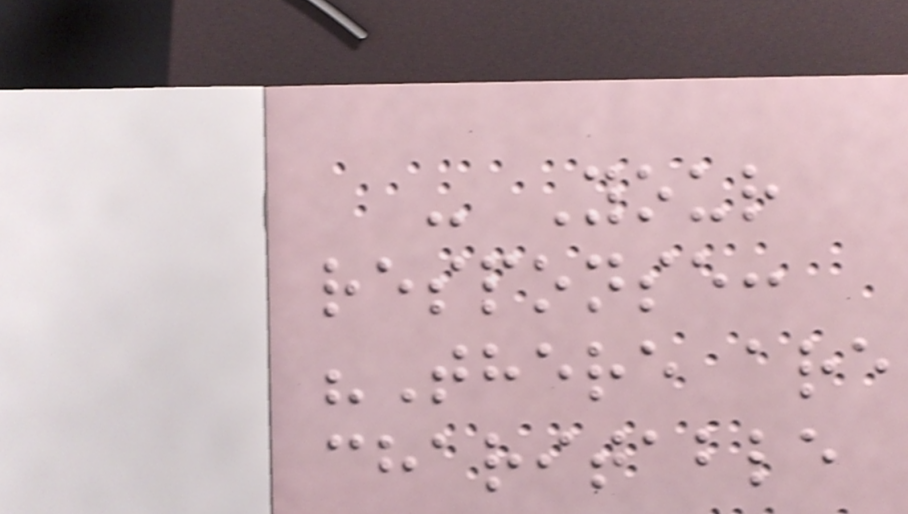- Your
response:
"There are
charitable
